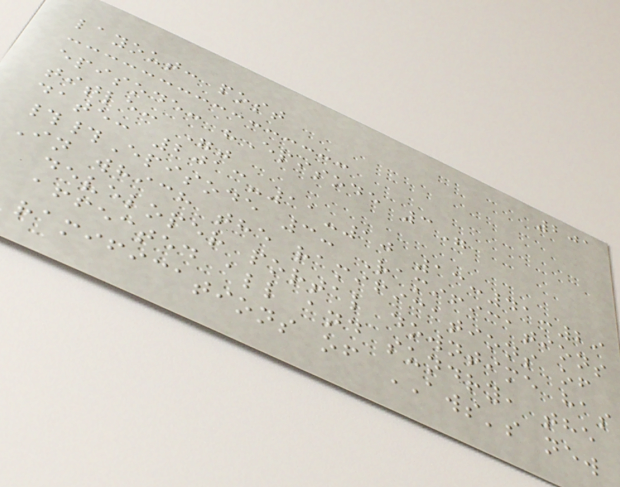201
layout: post
episode: "Episode 3"
title: ""
date: 2013-11-10 13:41:29
##Episode 3: Ramifications
In which the ramifications of
developer portal downtime has
affected all and sundry, the
ramifications of AWS's new
